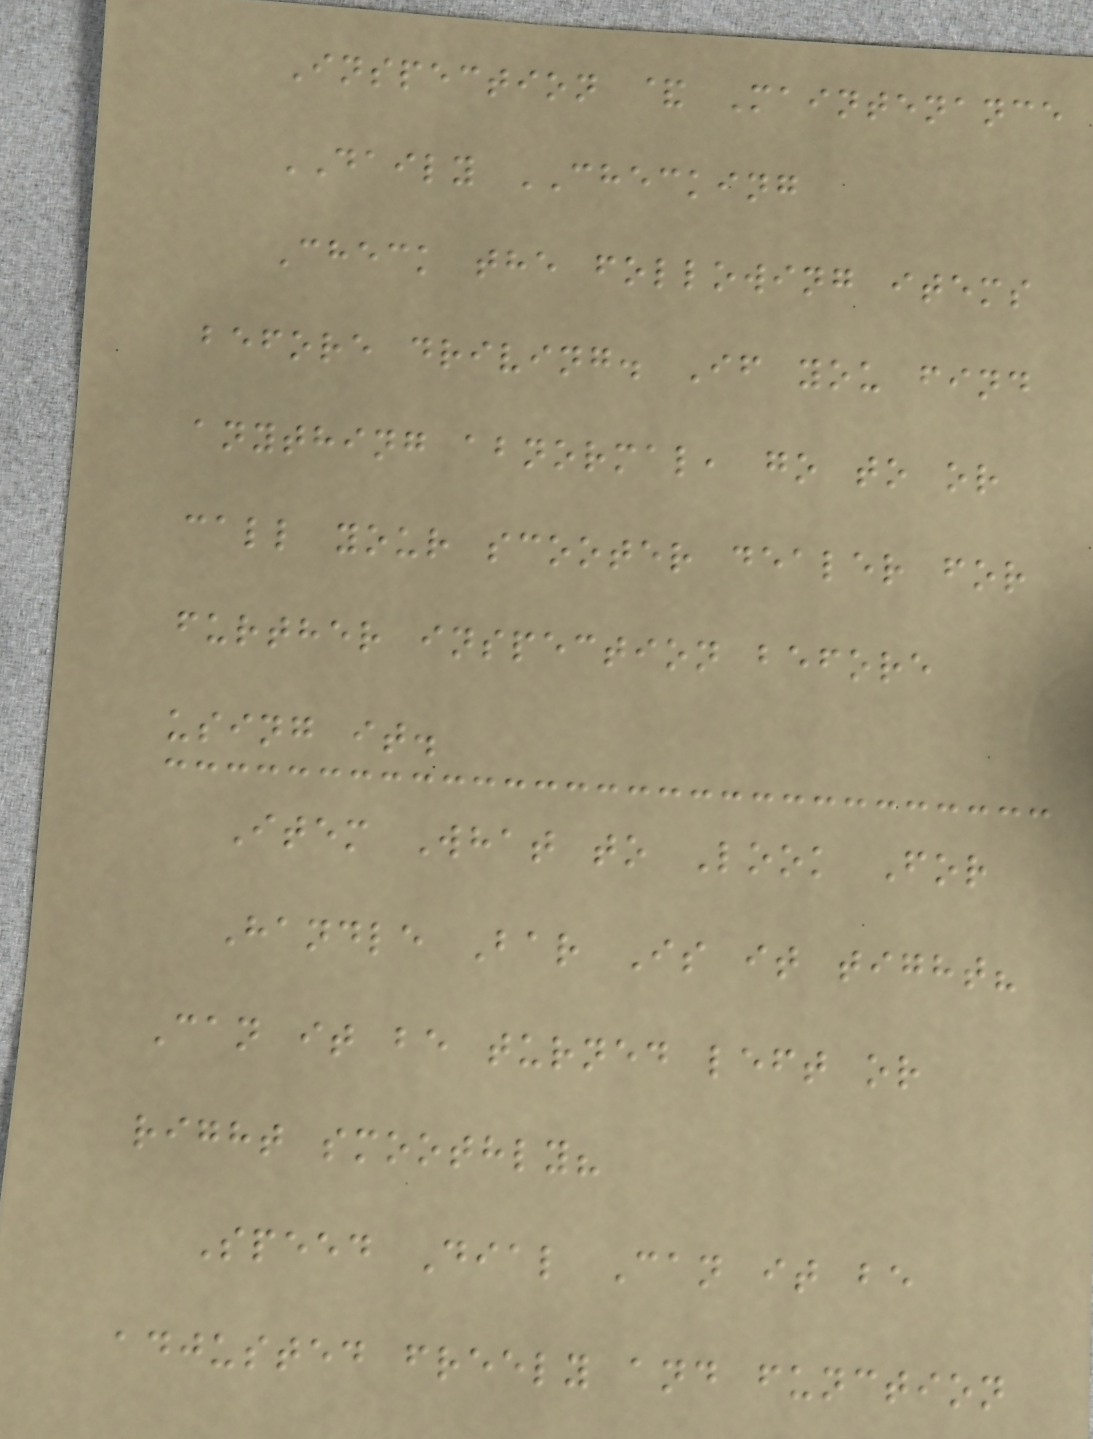Inspection & Maintenance
DAILY CHECKING
Check the following items
before driving. If you find
anything abnormal, go to or
call your scooter dealer for
further inspection before
using it.
Item What to Look For
Handle Bar Is it tight?
Can it be turned left or
right smoothly?
Speed Dial Can it be
adjusted freely and function
